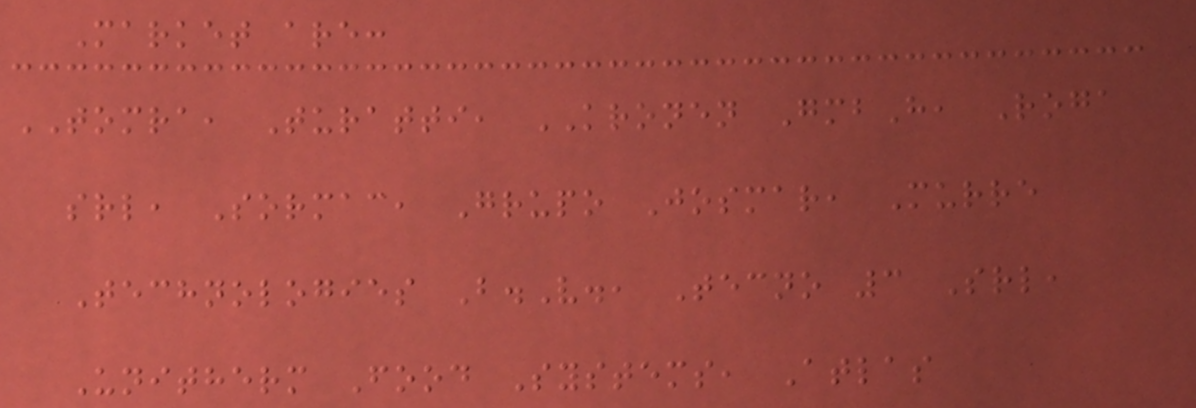Market are:
TOMRA, Turatti, KRONEN GmbH, Roga
srl, Sormac, Grupo Josmar, Murre
Technologies B.V., Tecno 3 Srl,
Unitherm Food Systems, Atlas
